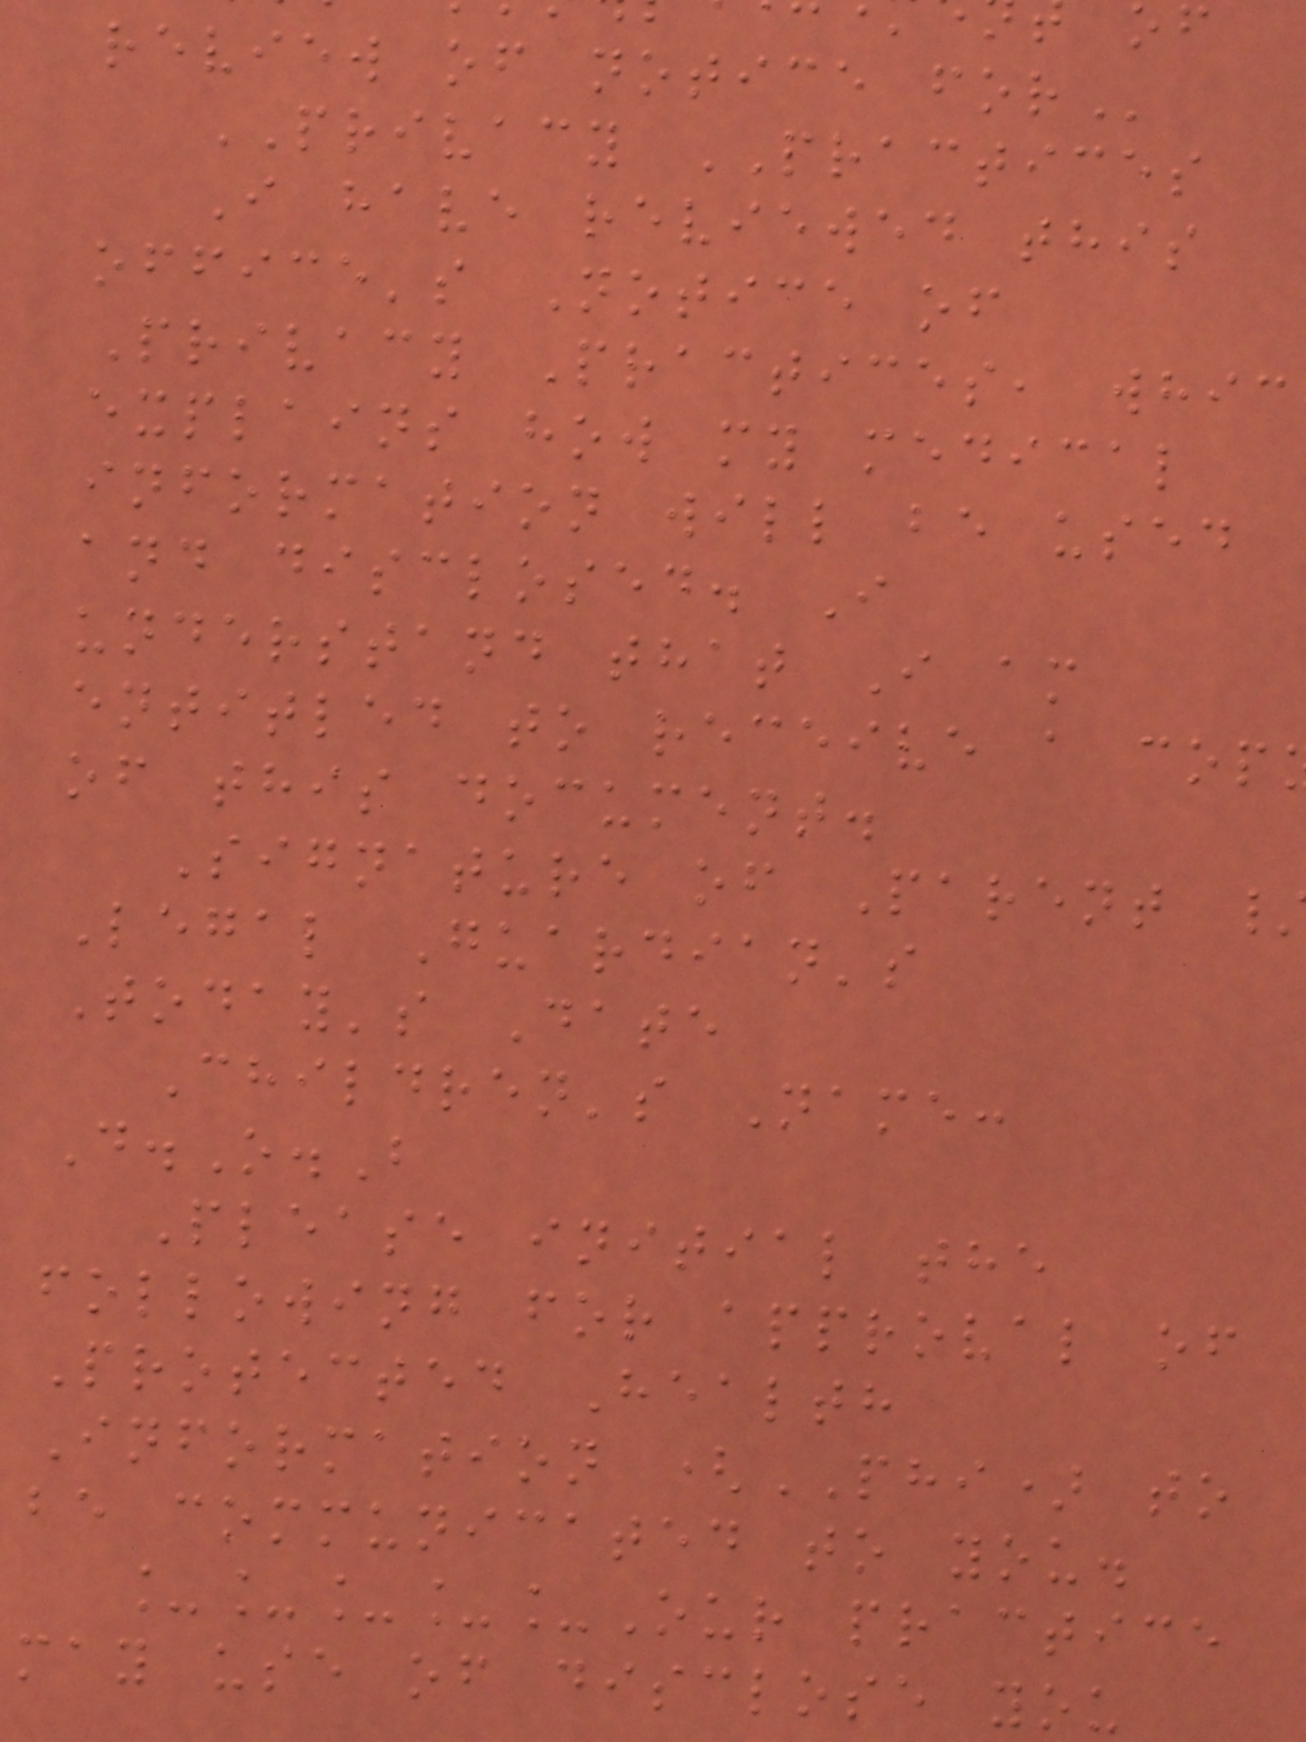review of notice
PRIVACY PRACTICES
I have reviewed this
office's Notice of
Privacy Practices, whic
explains how my medical
information will be used
and disclosed. I
understand that I am
entitled to receive a cop
of this document.
Signature of Parent
Legal Guardian's
Today's Date
Children's Name:
D.O.B
Please initial the
following for approval of
Protected Health
Information (PHI) to
be communicated to you.
_____Our practice
may use of disclose you
